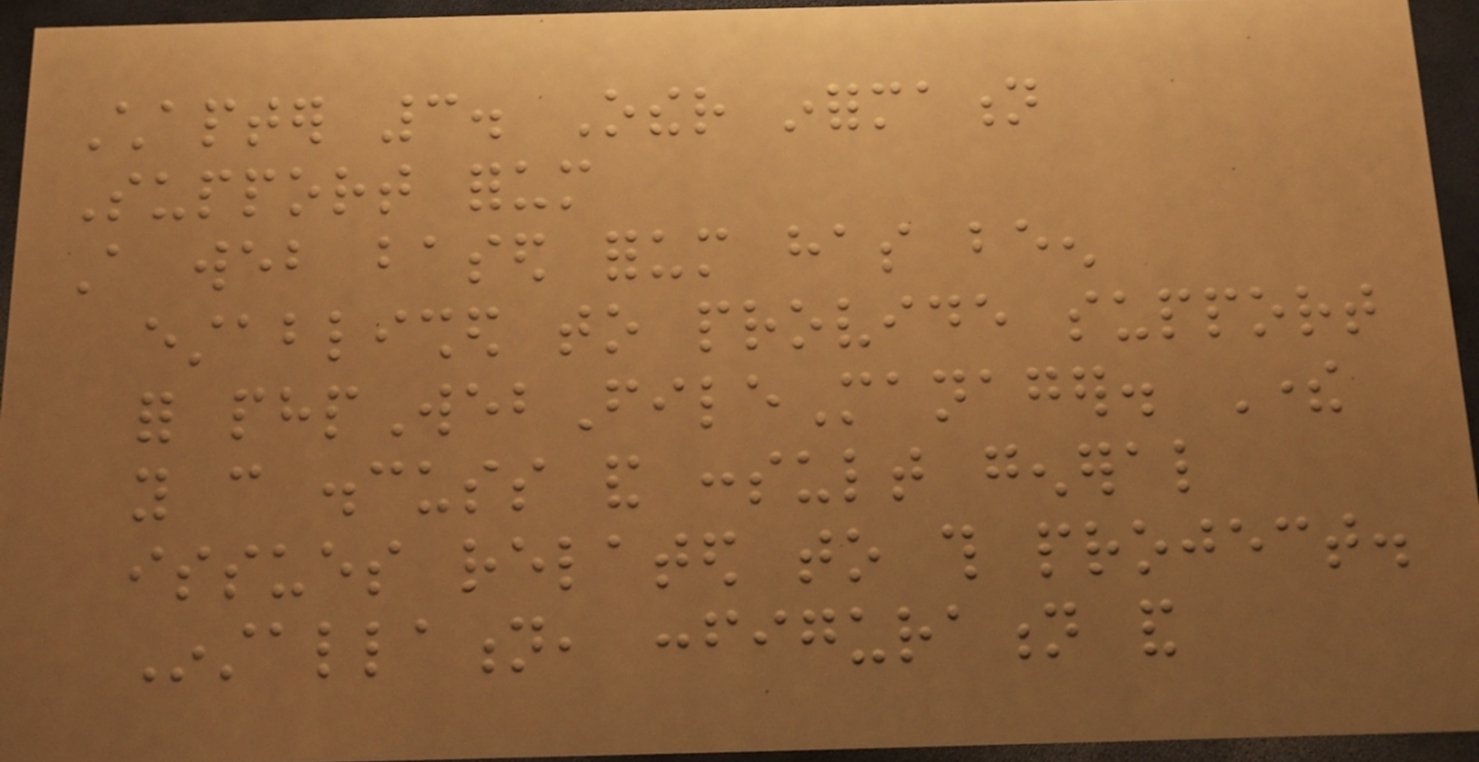Chapter 3. Other information
Support forum
A web based forum has been
established to provide support
for phpWebFileManager. There
you can discuss and consult general
issues related to this project.
Installation, configuration and
